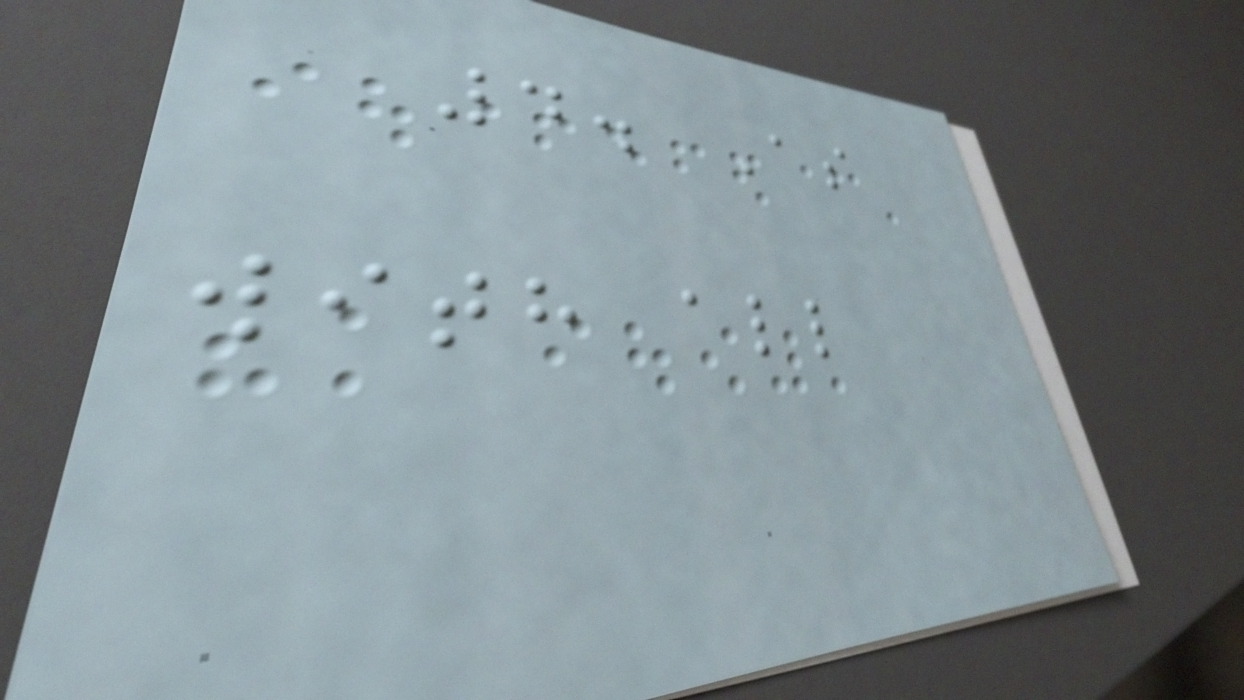4. As
with all
